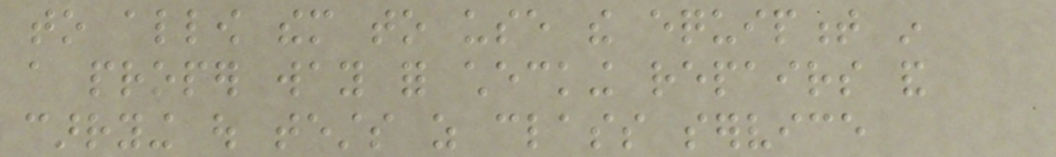to allow them to use the equipment in
a proper way for checking repairs and
carrying out tests as class service
